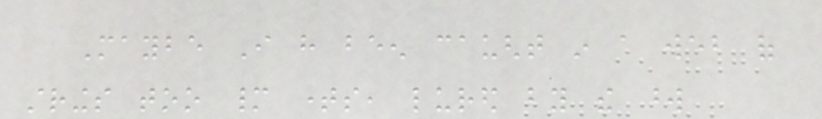Maybe I have been caught in a web of
strings too many times, lured by the word
